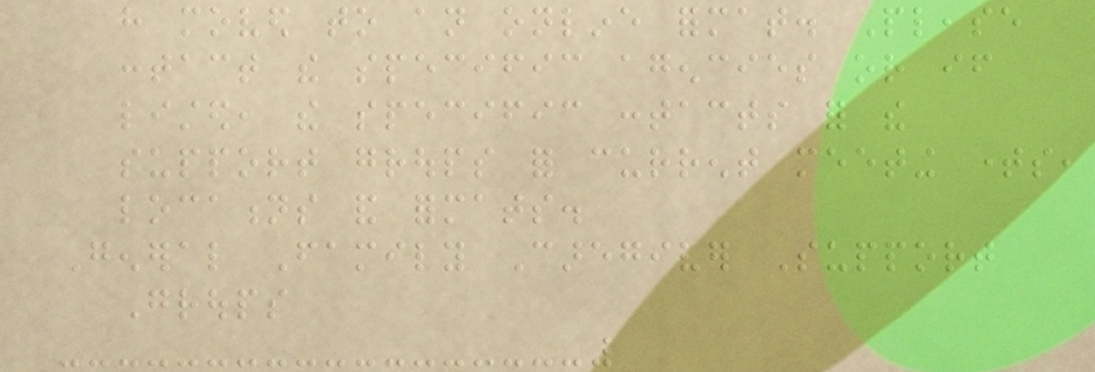have moved to an online format. Please
contact the specific agencies or if
listed, the specific contacts for the
support groups for current meeting times,
locations and formats.
General Family Caregiver Support
Groups
